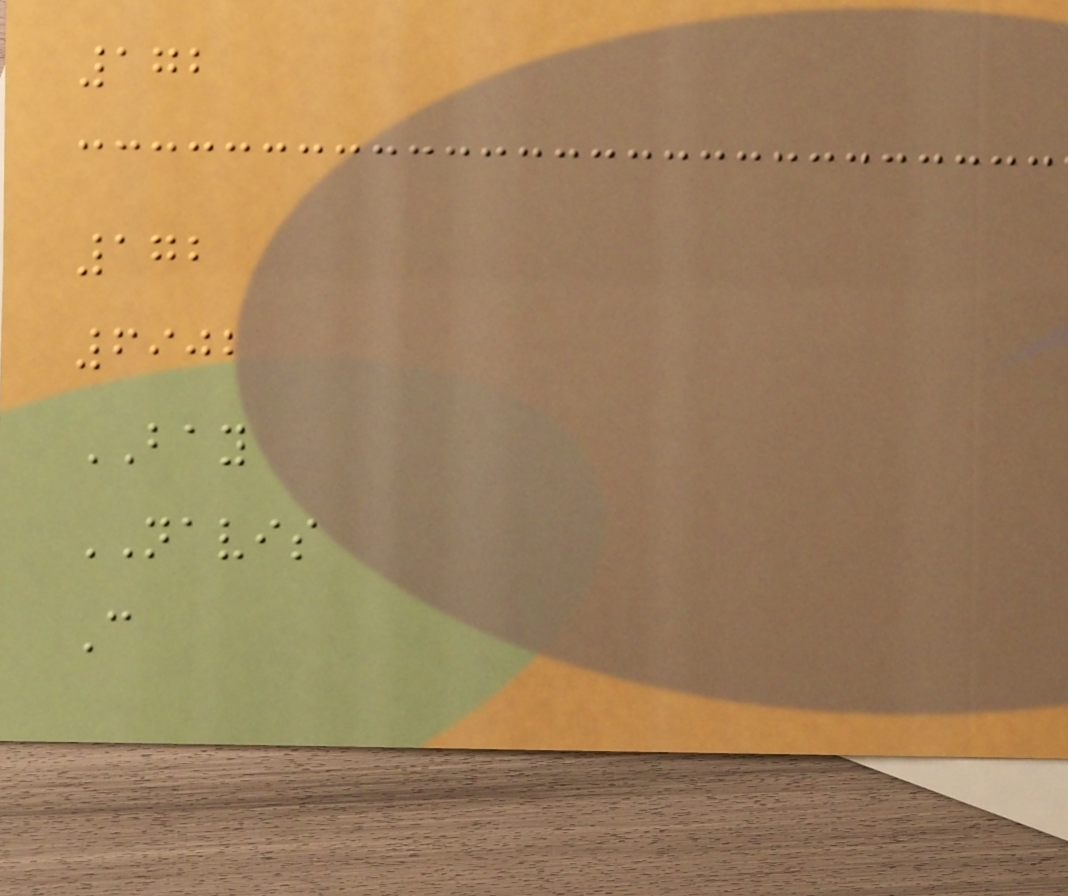172
172
6902
BAY
NAVIS
C
